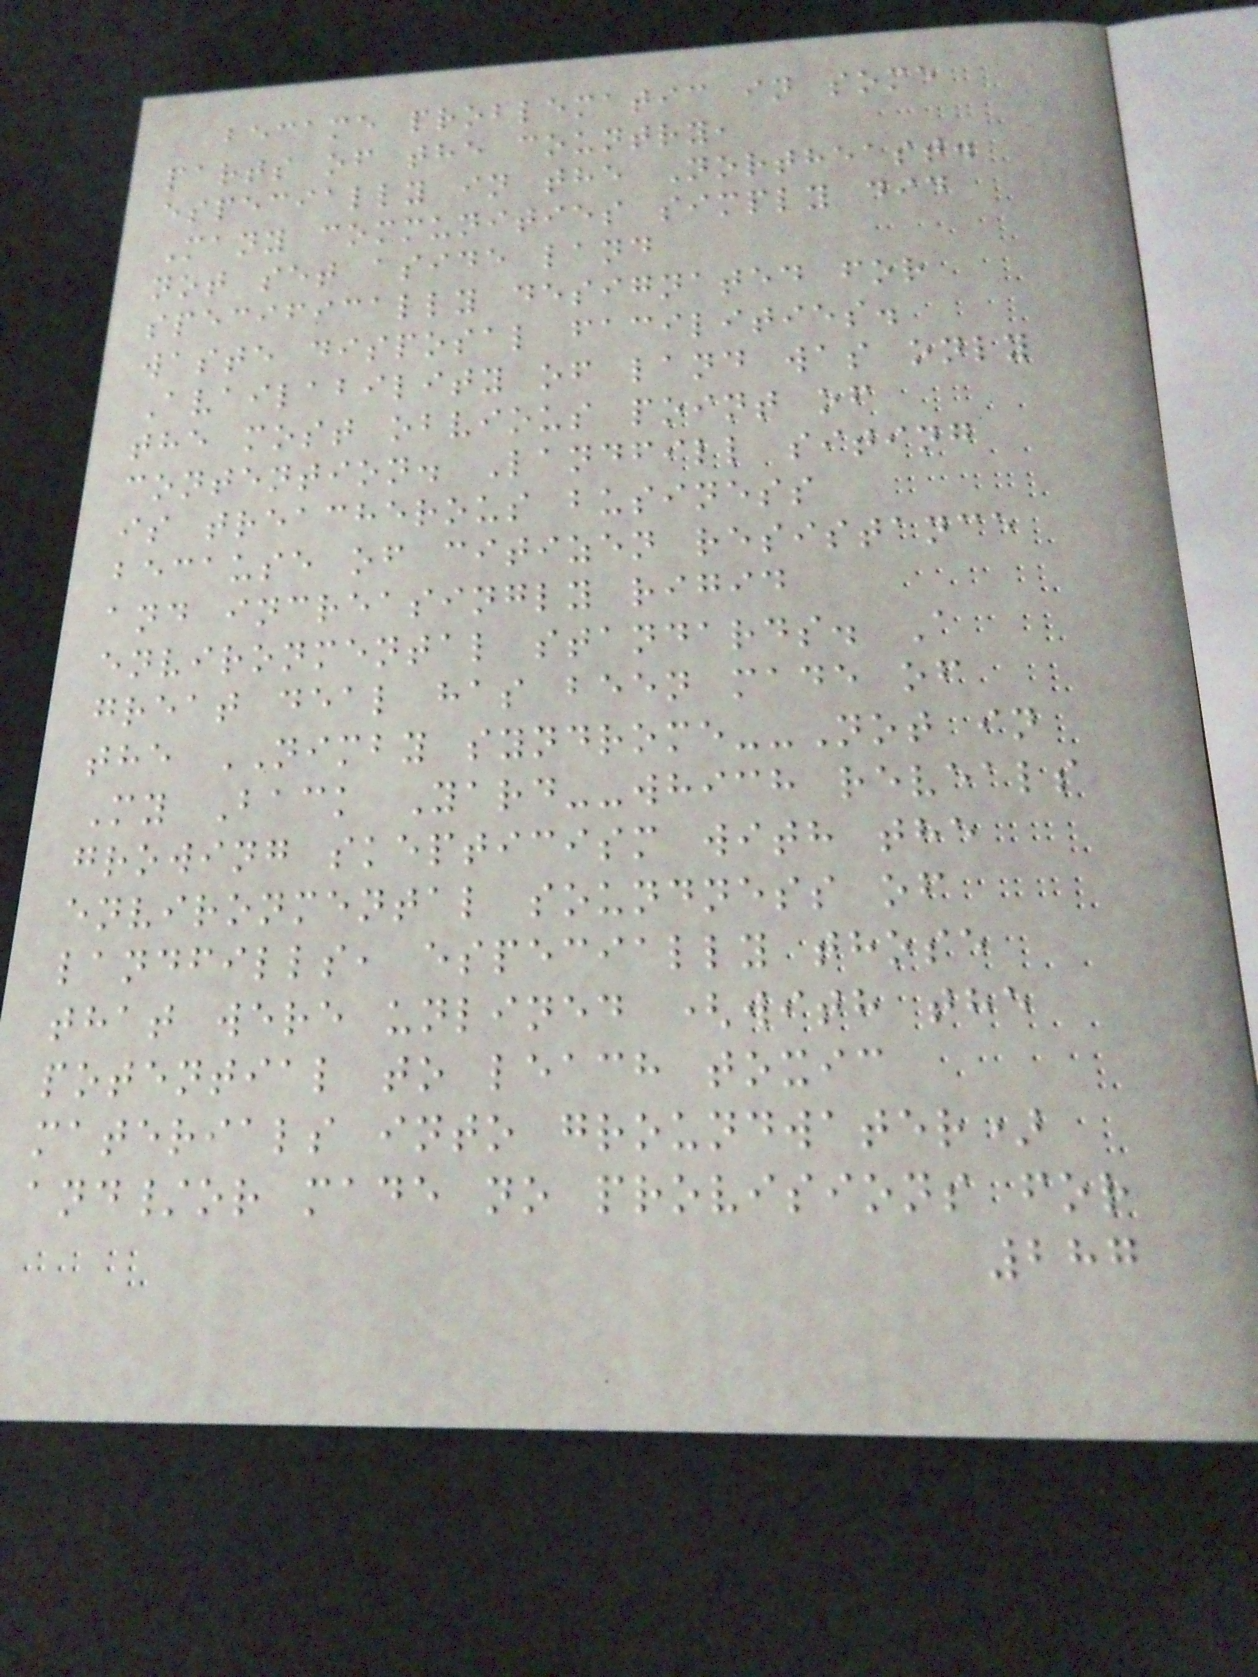became problematic in some
parts of the country,
especially in the Northeast.
Many communities simply did
not set aside land
specifically designated for
waste disposal facilities.
Availability of land was only
the most obvious point of
contention. Landfill siting
is treacherous business
because of citizen resistance
and increasingly rigid
environmental standards. A
great deal has been made of
the NIMBY syndrome--Not in
My Back Yard--which reveals
growing skepticism with the
environmental soundness of
landfills, especially those
that were unlined (with the
potential to leach toxic
materials into groundwater)
and/or made no provisions for
287
